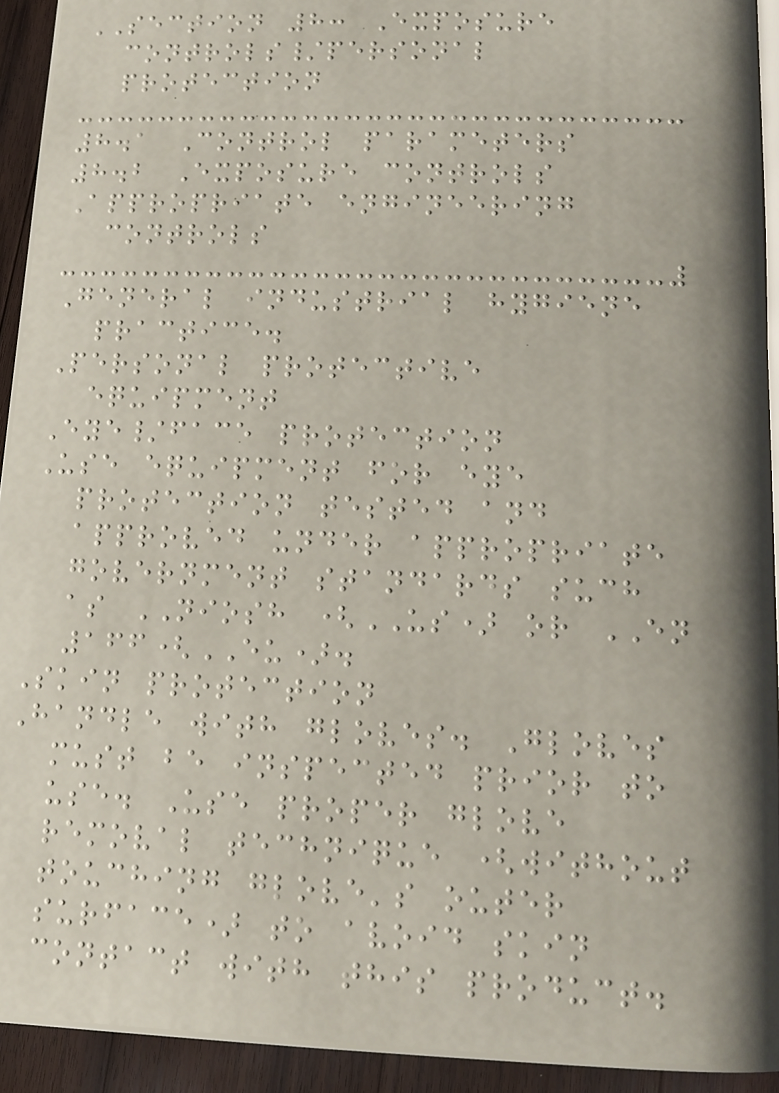SECTION 8: Exposure
controls/personal
protection
8.1 Control parameters
8.2 Exposure controls
Appropriate engineering
controls
General industrial hygiene
practice.
Personal protective
equipment
Eye/face protection
Use equipment for eye
protection tested and
approved under appropriate
government standards such
as NIOSH (US) or EN
166(EU).
Skin protection
Handle with gloves. Gloves
must be inspected prior to
use. Use proper glove
removal technique (without
touching glove's outer
surface) to avoid skin
contact with this product.
